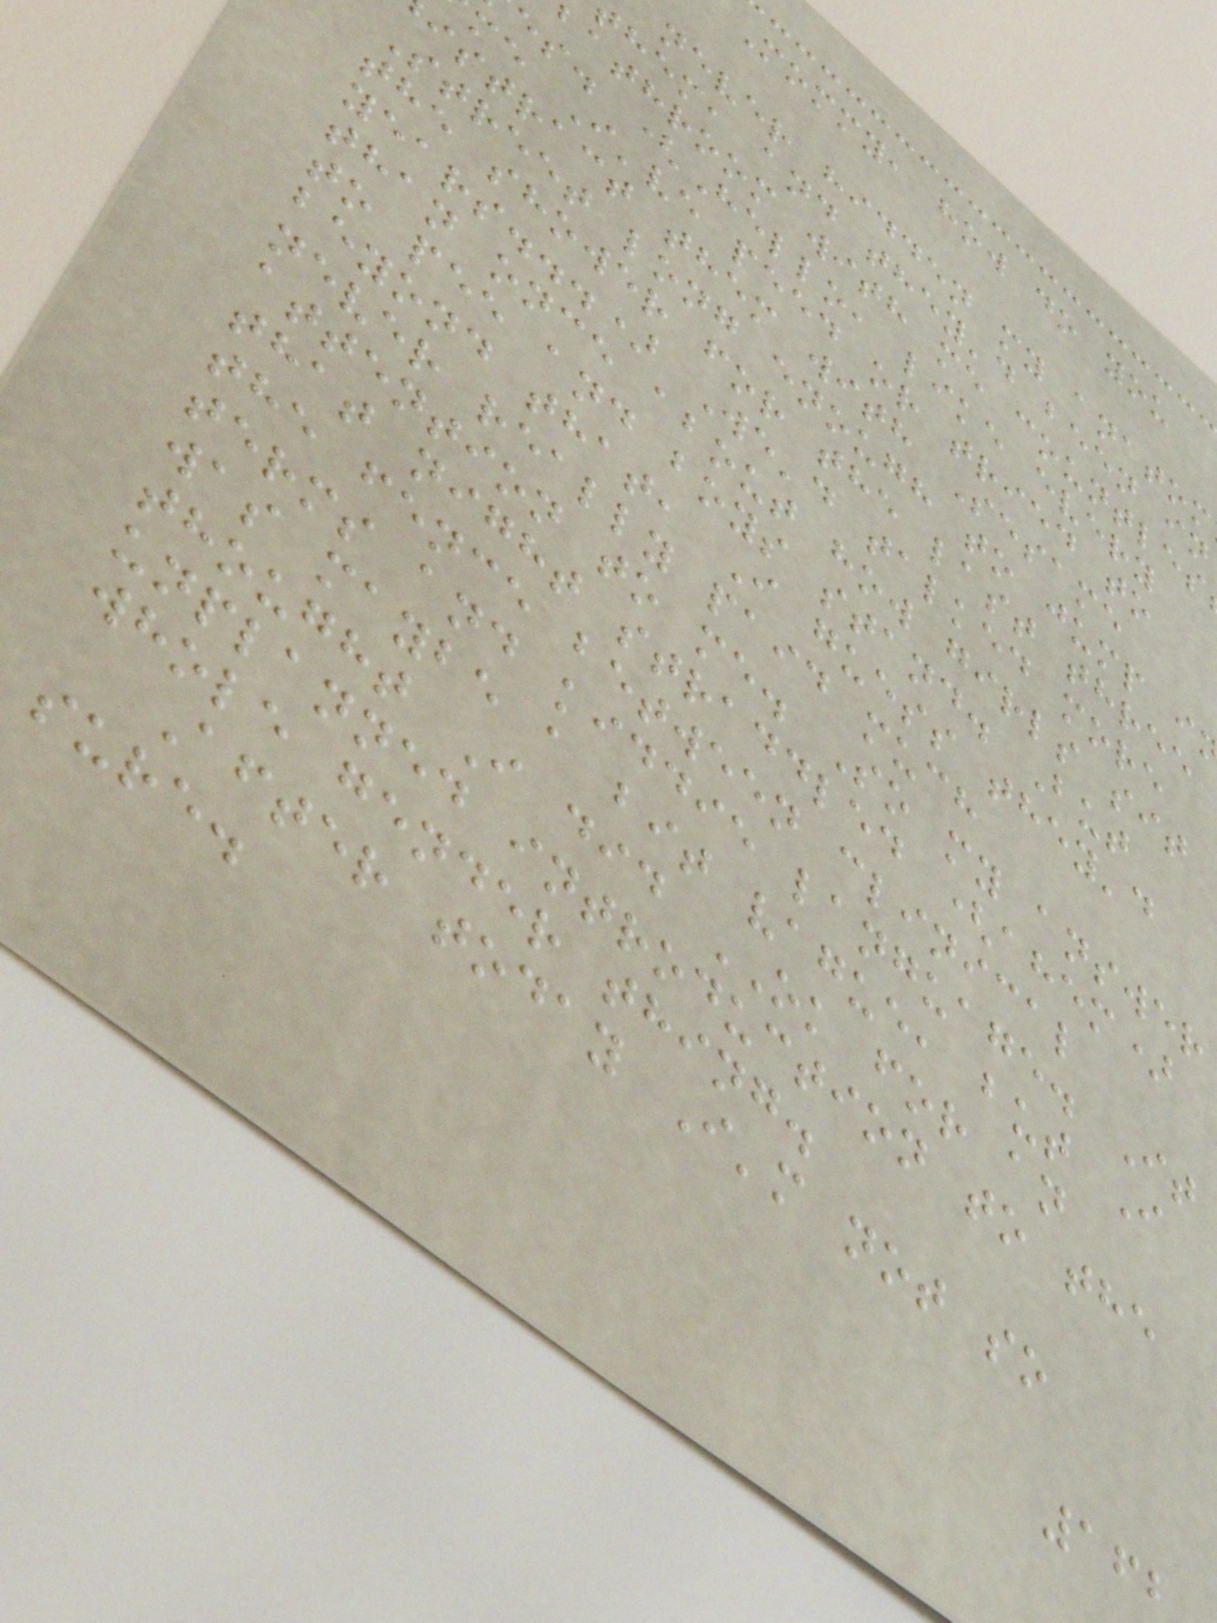Mommy, how do you
never hidden my anatom
hem, and they'd been in
bathroom with me countles
es. (Hello, like every
me I've peed or tried to
istract them with Sesame
Street long enough to jump i
the shower for the last three
years...) We'd talked more
than once about how girls sit
to pee and boys stand. But
beyond that, I guess they'd
never really paid much
attention to me. So my answer
that night straddled (ahem)
the fence between clinical
terms and kiddie language. It
was maybe a bit vague, but I
thought I did OK for an
unplanned introduction to the
whole gender thing.
After today I'm not so
sure.
